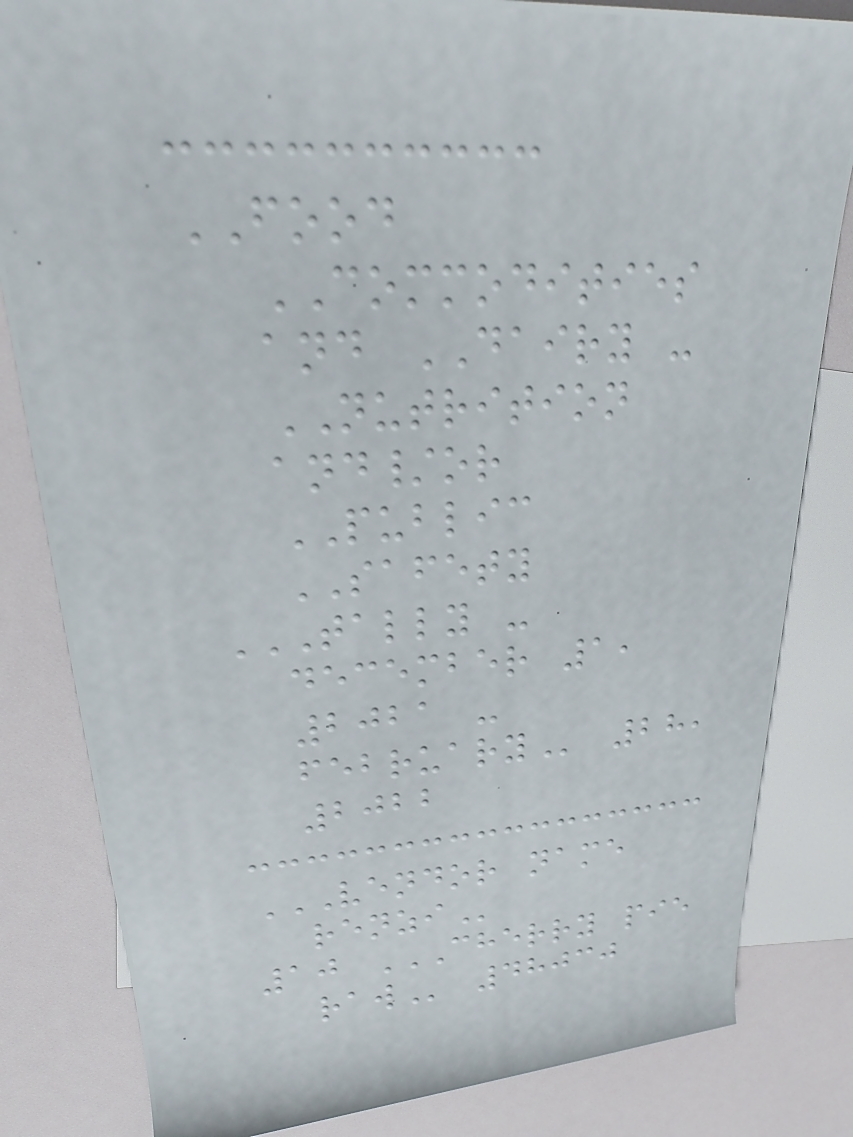FOOD
COMMODITIES
and DAIRY -
NUTRITION
and/or
PUBLIC
SAFETY
TALLY -
DECEMBER 1,
2021 -
FEBRUARY 28,
2022
VENDOR NAME
RENZI
10 CHERRY PIE
RAW 48030
